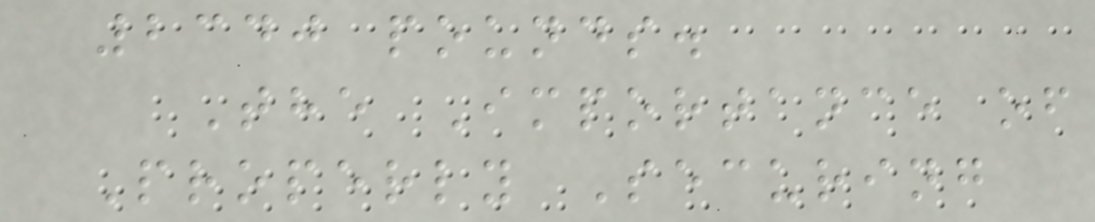2340 pounds.
The Importance of
Properly Securing
